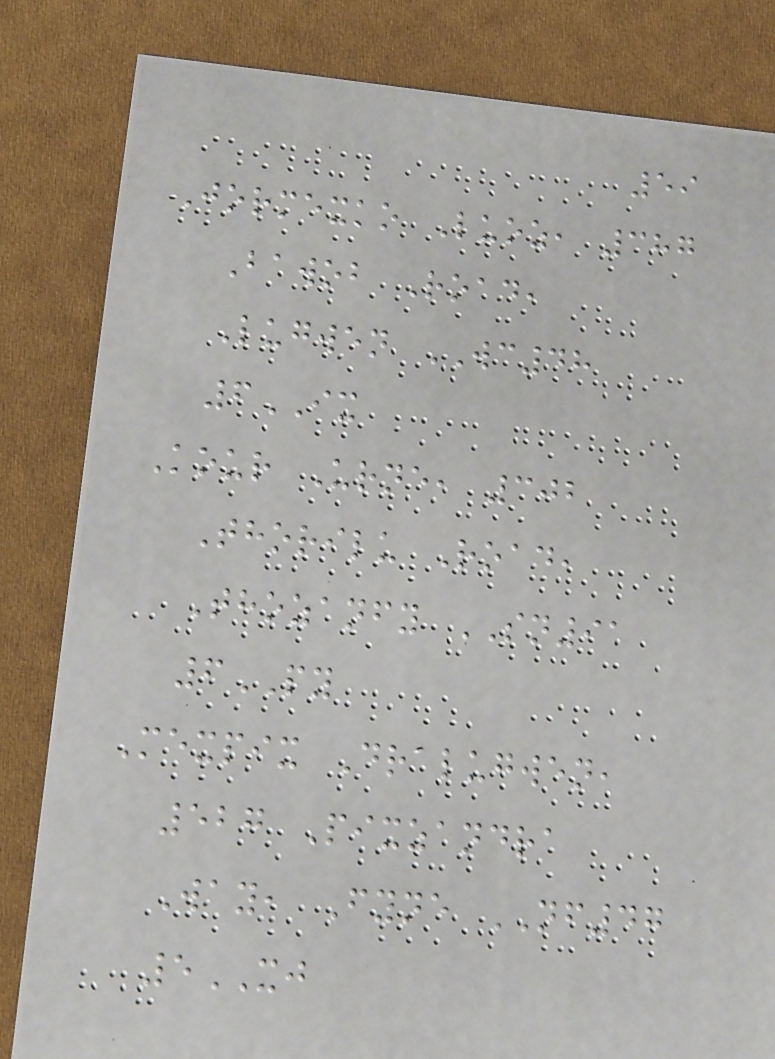59
Jormexko Luoz, 387
Bawob Road,
Lugwen WC48
6IX
Kour Urne, 302
Thorilu Road,
Thozanfy SN91
6PY
Mexpix Dralugwen,
527 Pixzandra
Way, Fyne NF47
5XJ
